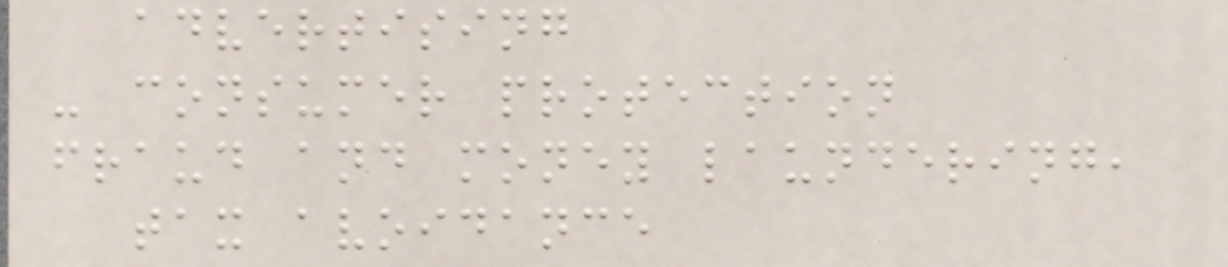advertising
- consumer protection
fraud and money laundering,
tax avoidance
